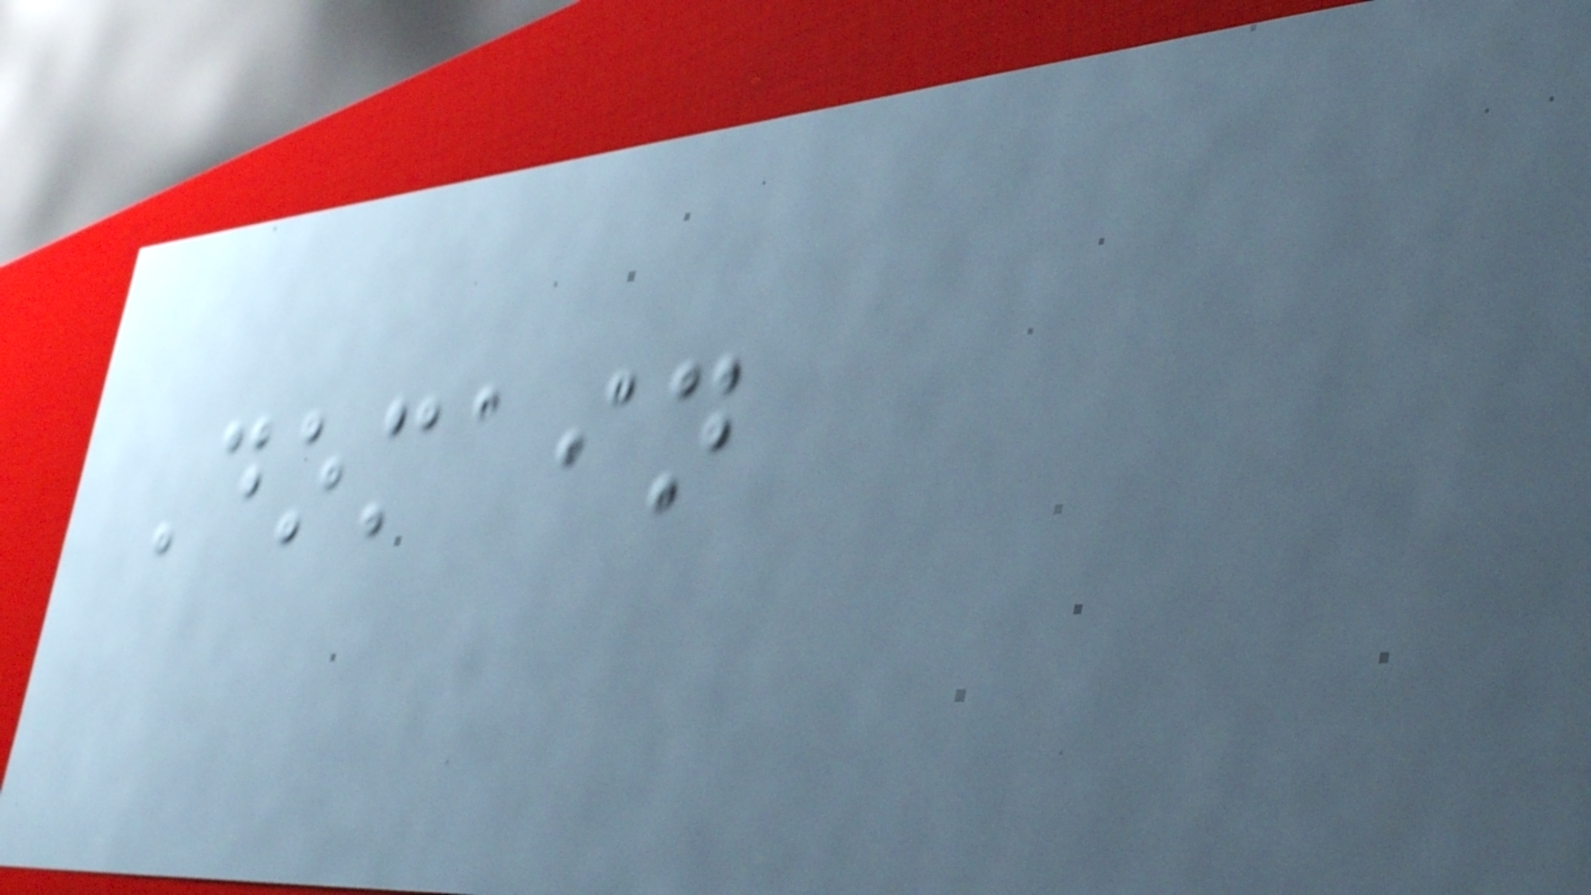Domain
